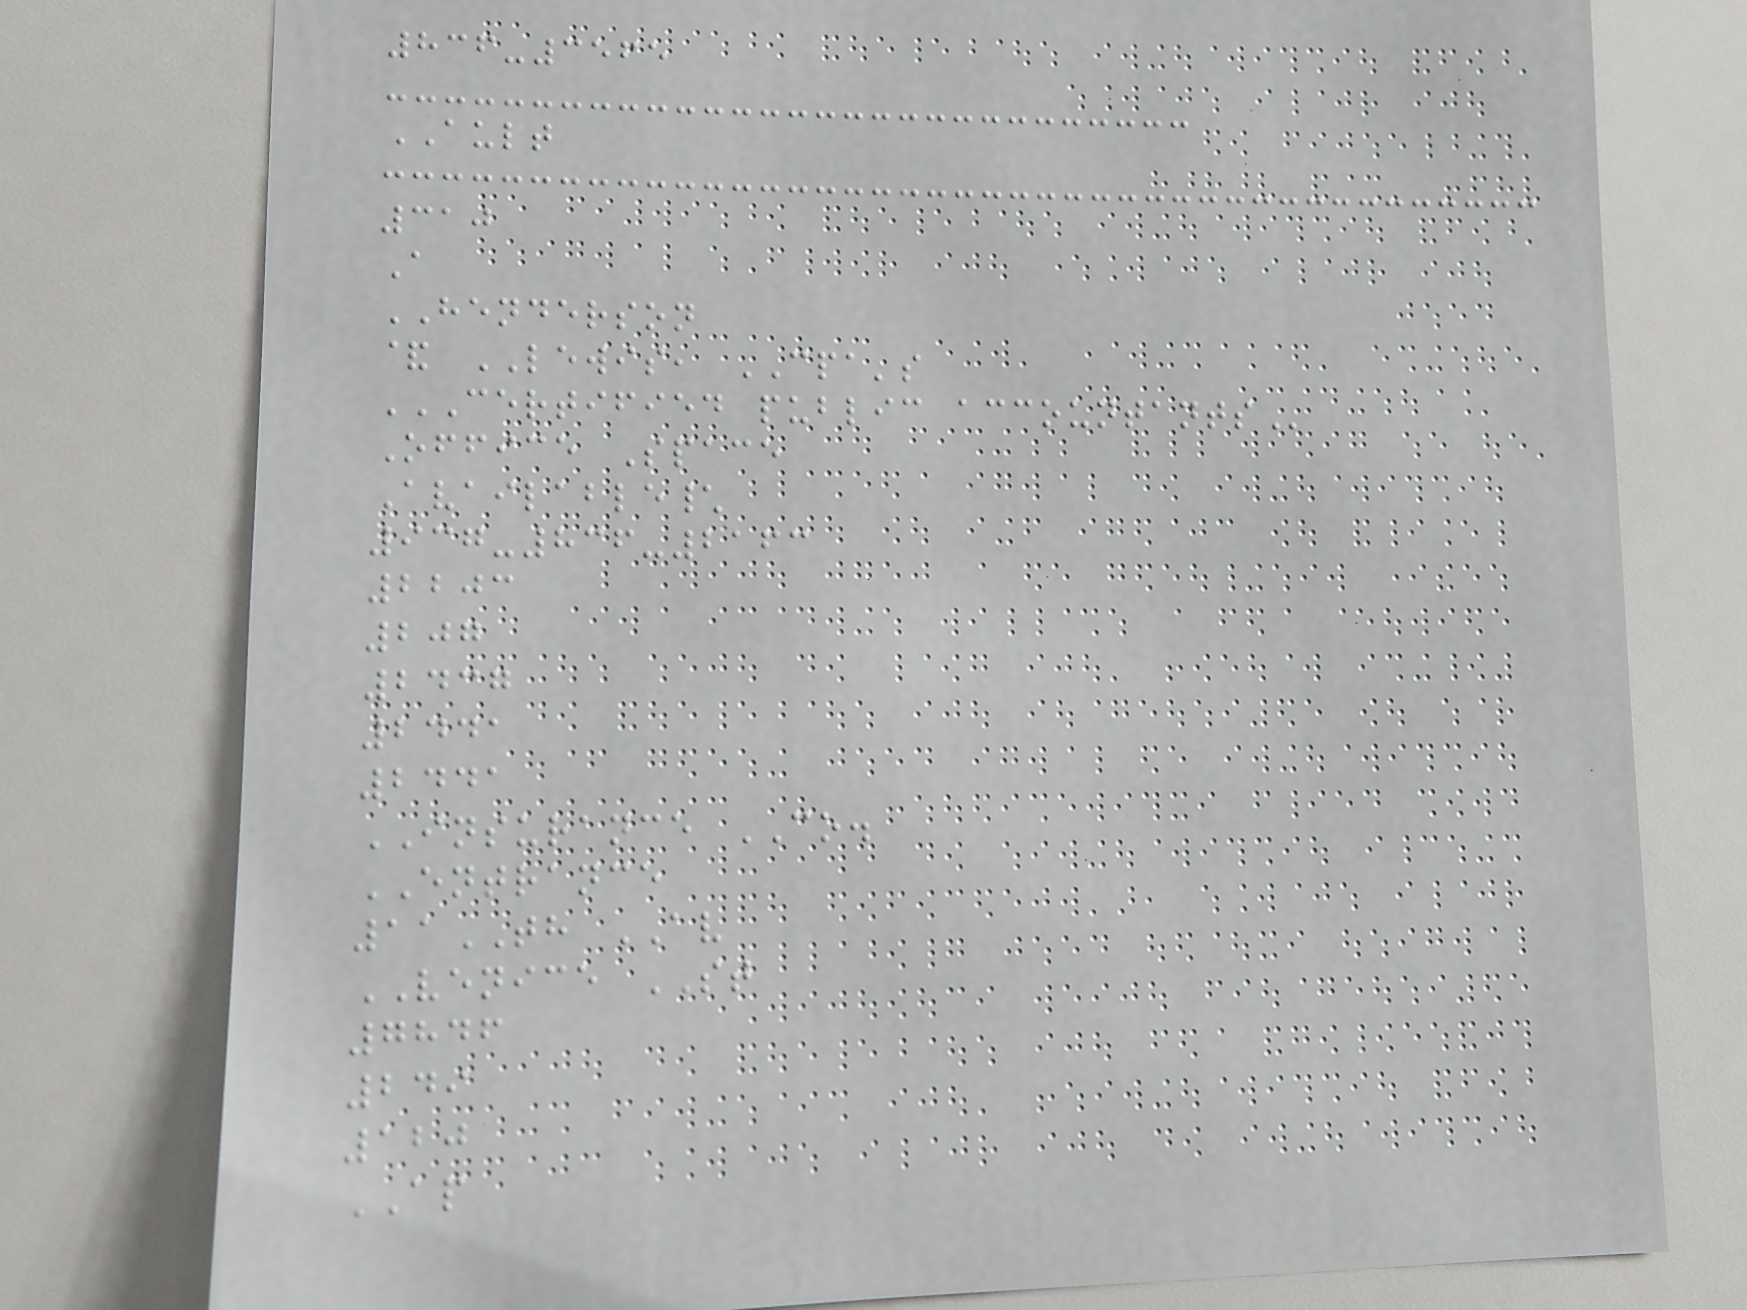836-3565
AULT
310
A
HENDERSON
& LEWIS, CPA's
CERTIFIED PUBLIC ACCOUNTANTS
Office Space
Available\
937-836-2163
2203
207
2437
2441
2441
INSURANCE CO.
ENTRANCE
11TH AV
VENICE ST
7846
249
120
AP
